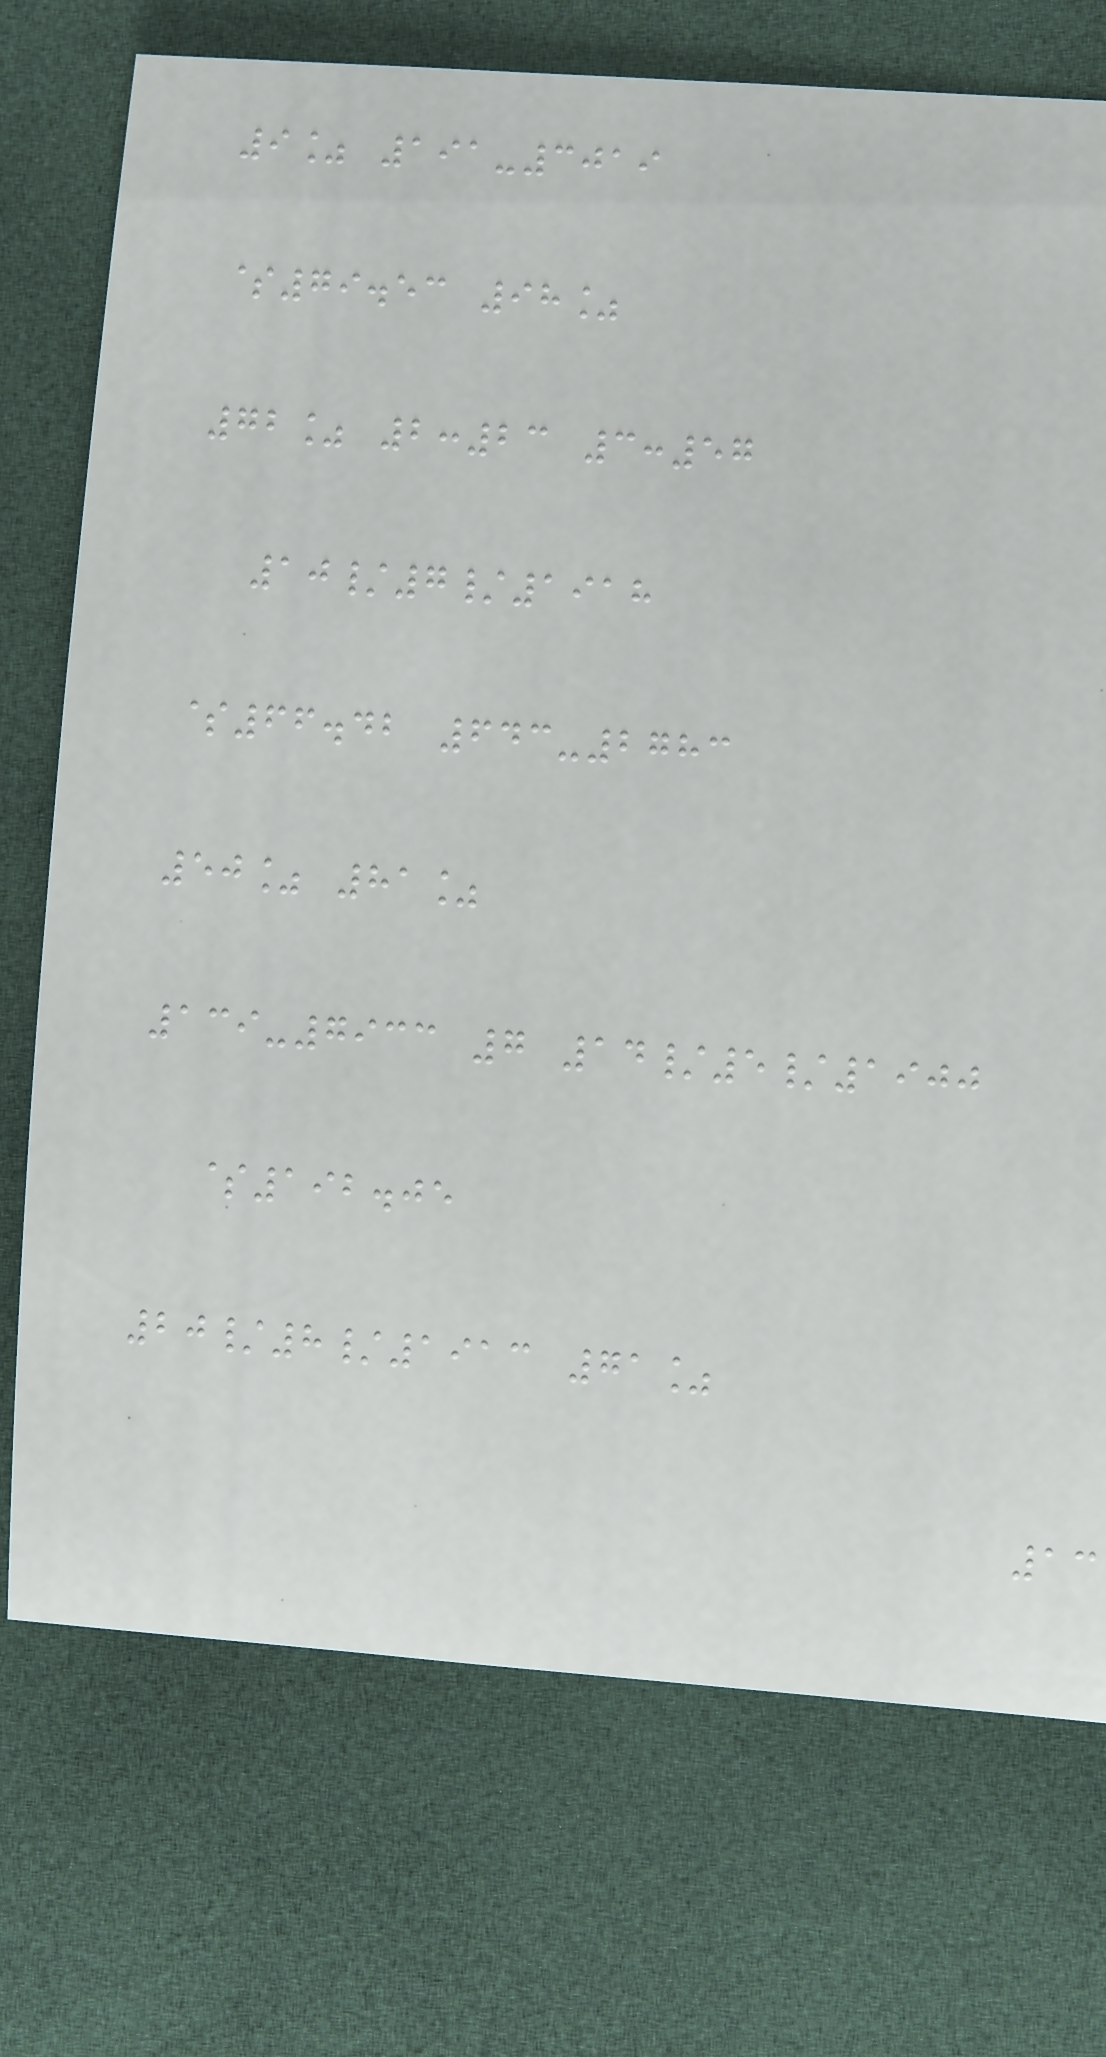9% 191-3019
$79.53 98%
72% 2:23 3:57
10/7/1918
$66.42 643-2783
50% 81%
139-7933 7 14/5/1900
$192.05
20/8/1913 71%
13
